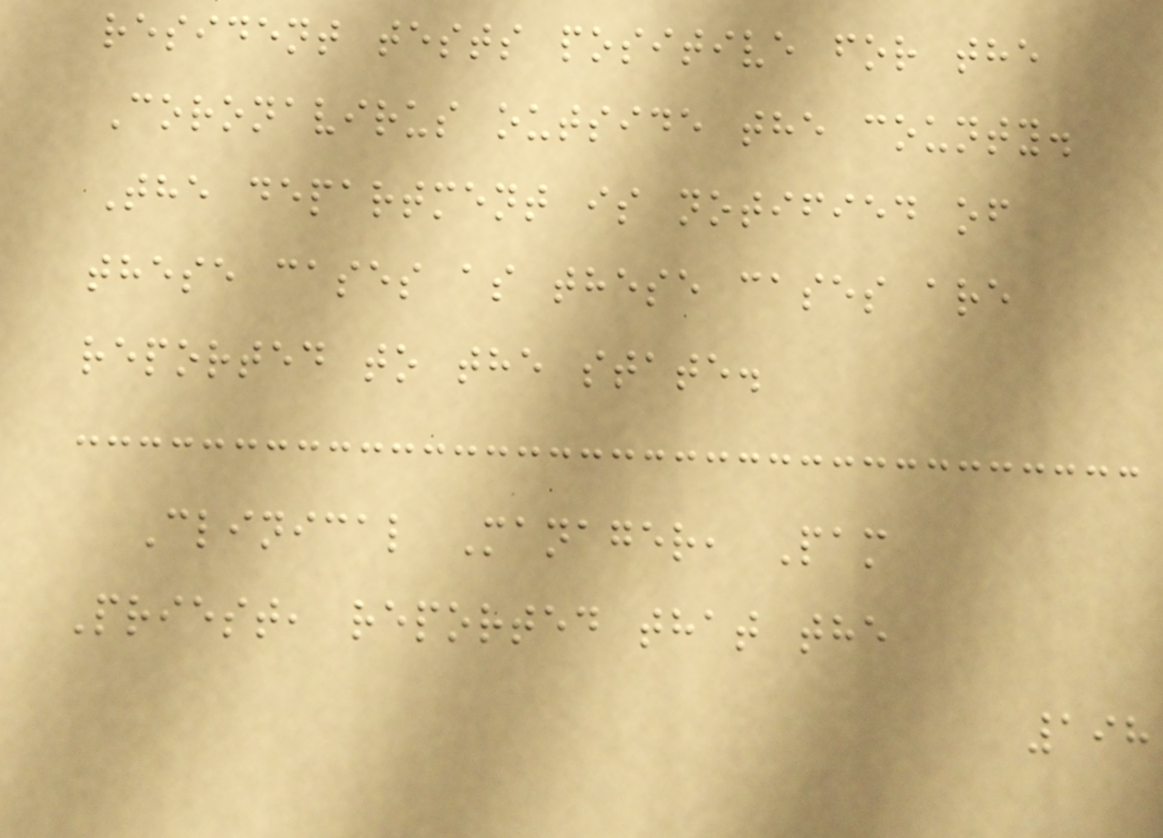resident tests positive for the
Coronavirus outside the county.
The department is notified of
these cases as these cases are
reported to the state.
Clinical Manager, Pam
Priest, reported that the
198
